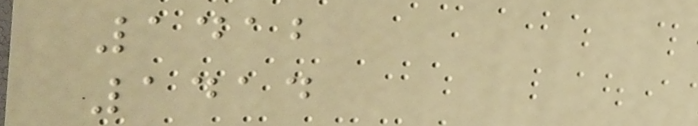1412
1414
